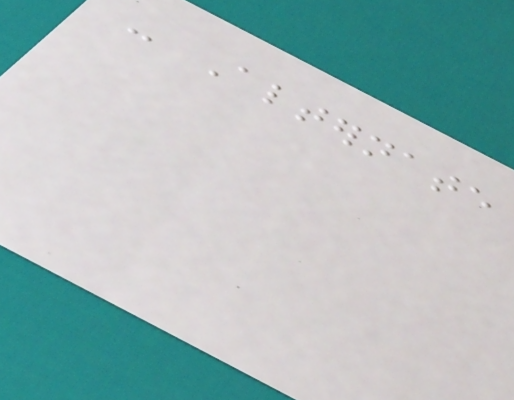- Alternate
